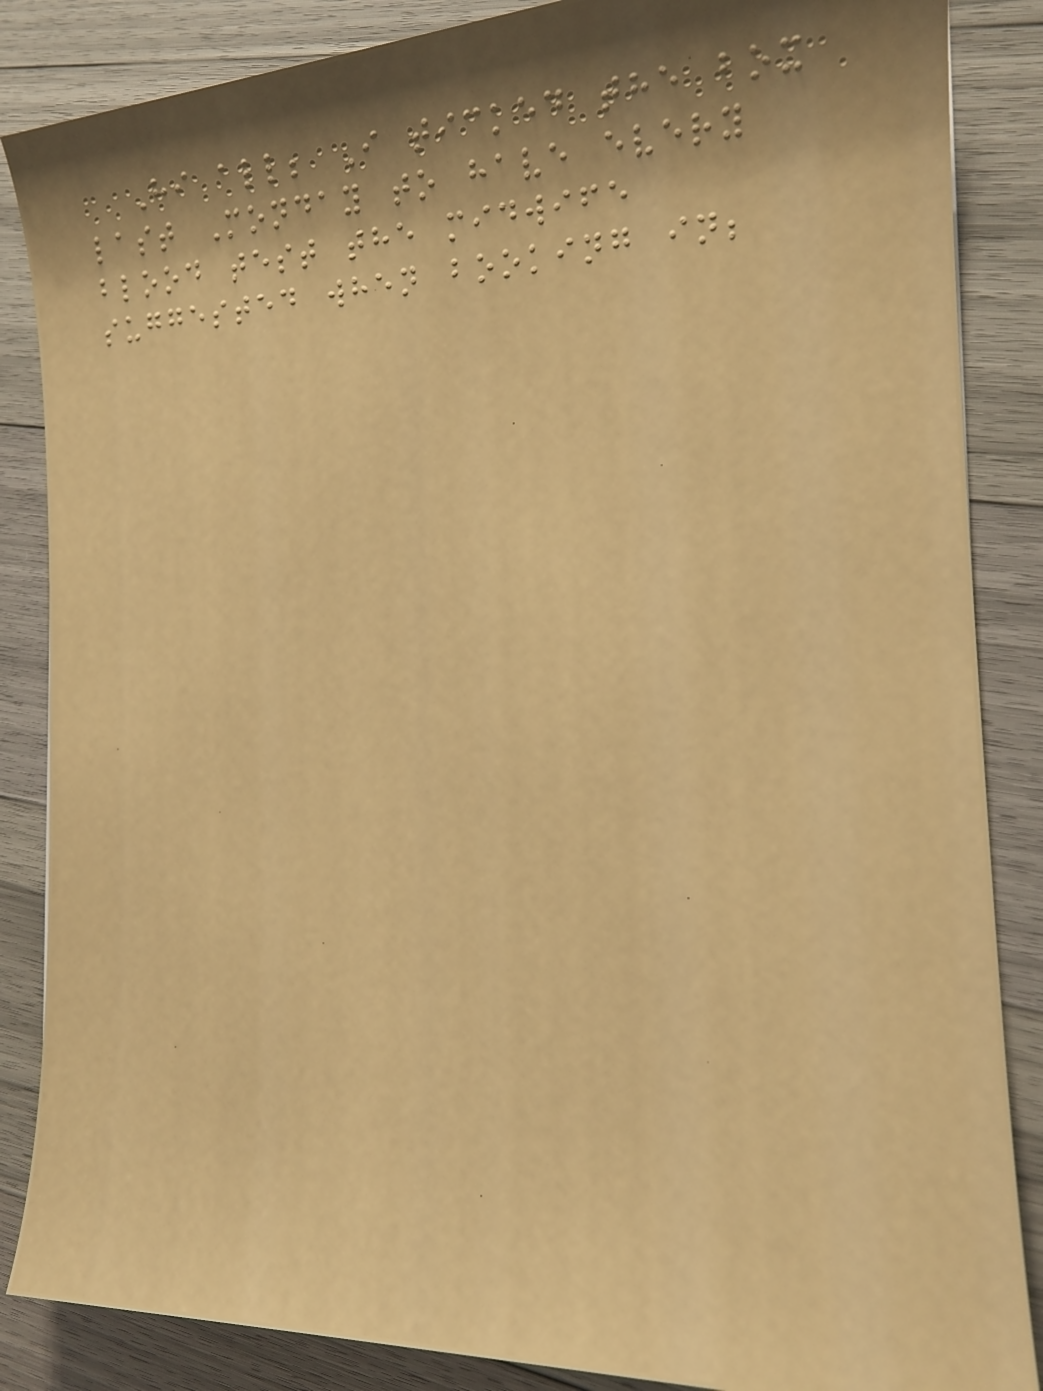Hi all; I ticked the box
last Monday to have every
blood test the midwife
suggested when booking in;
